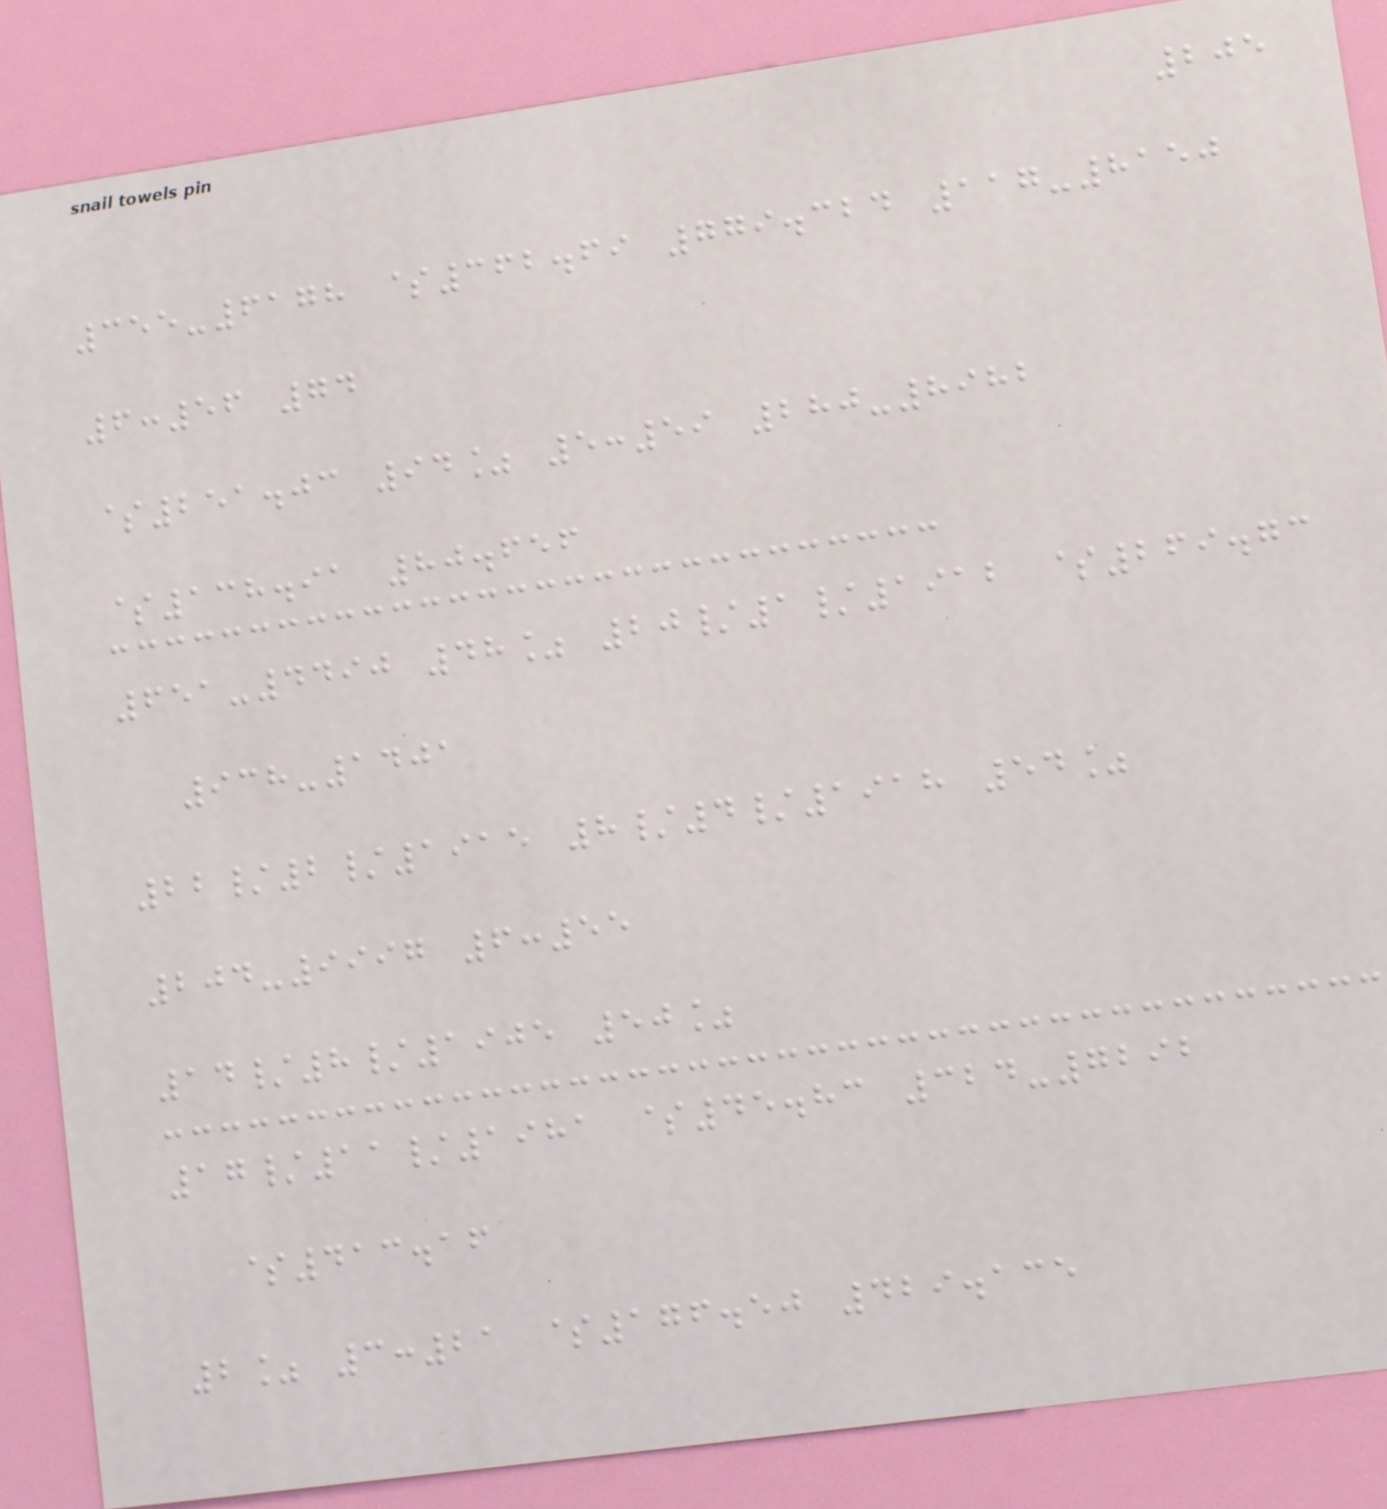205
355-6178 $362.69 779.324 117-8150
6:56 74
$251.03 94% 5:59 280-8982
$138.91 80.656
651-4490 48% 20/1/1912 $269.73
938-1401
22/2/1915 8/4/1918 54%
204-9997 6:55
14/8/1905 50%
17/11/1981 $45.83 324-7292
$413.16
2% 3:21 $176.50 429.135
